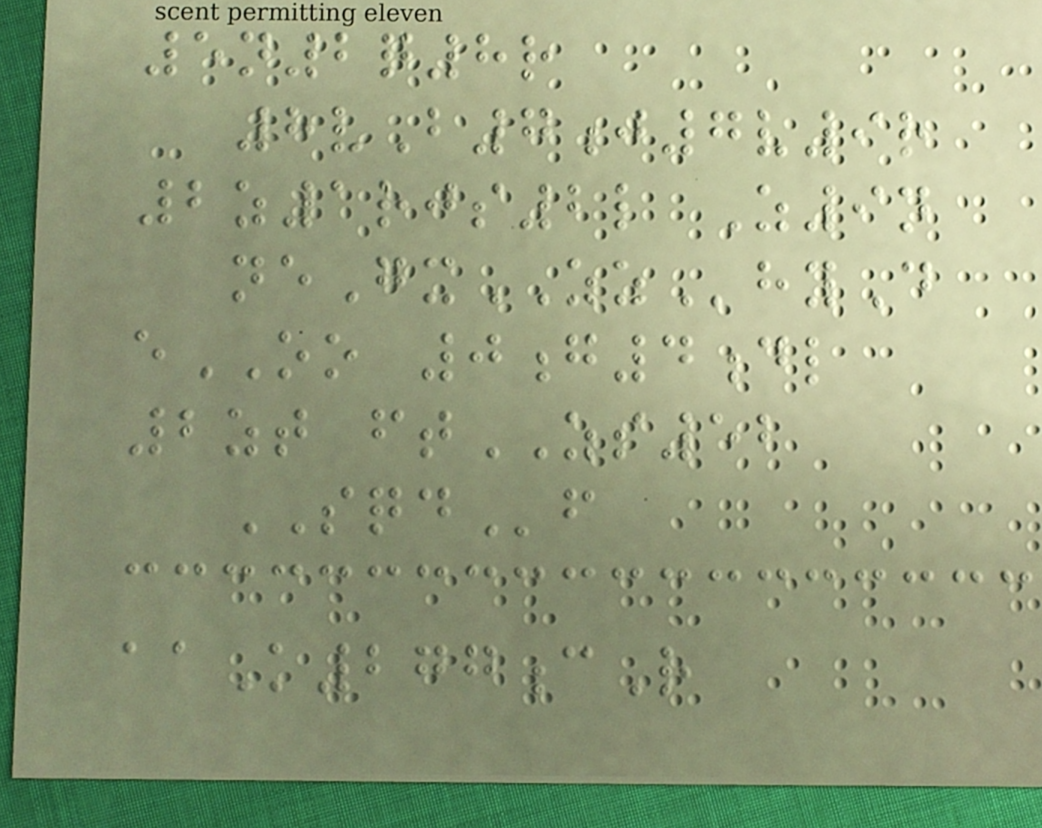5n2q8r
8vB7j7v9r
2z1rjs2l Z9n
neGxZZhyD
eOO 0g4dl
2zt ftZS52
SQDf
aaK277cR
